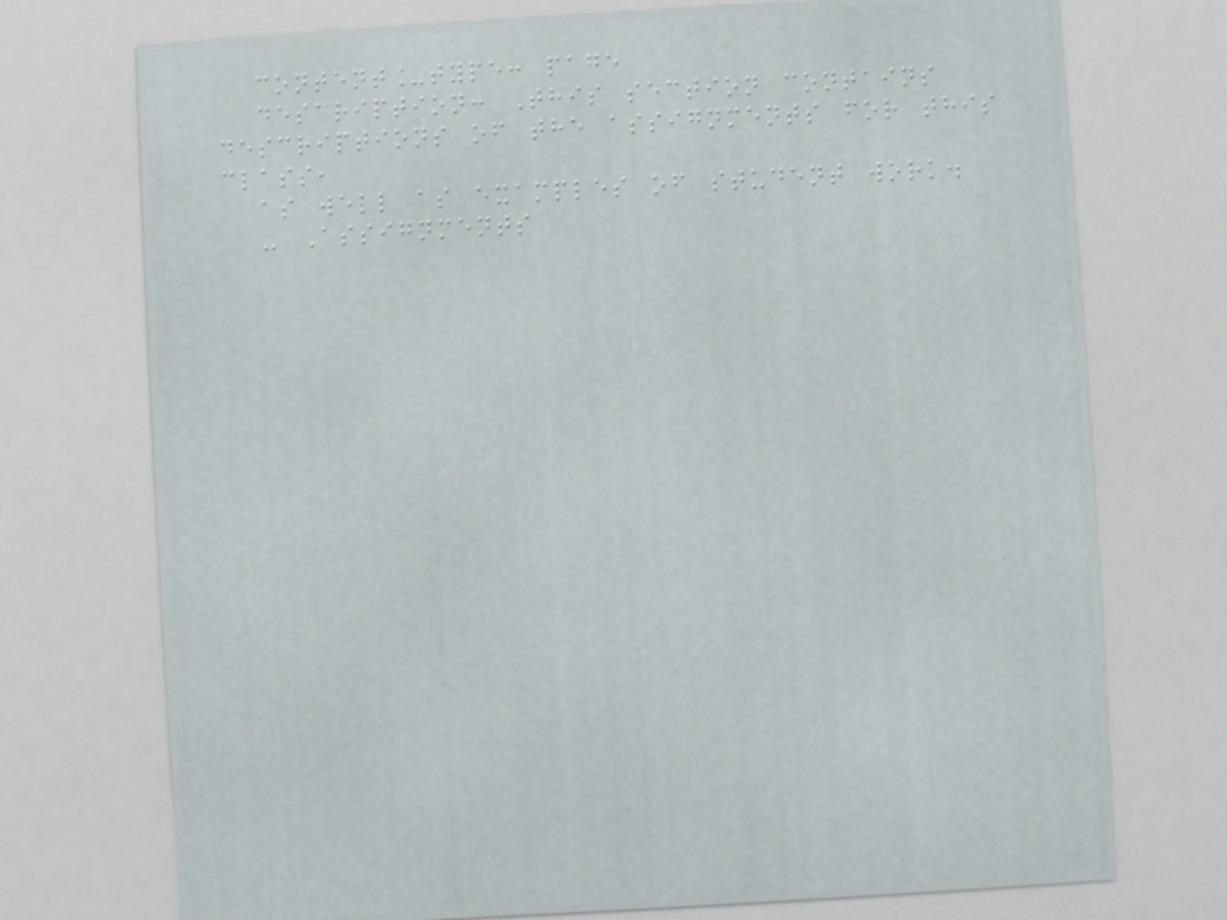content_type: page
description: This section contains
descriptions of the assignments for this
class,
as well as examples of student work.
- Assignments
